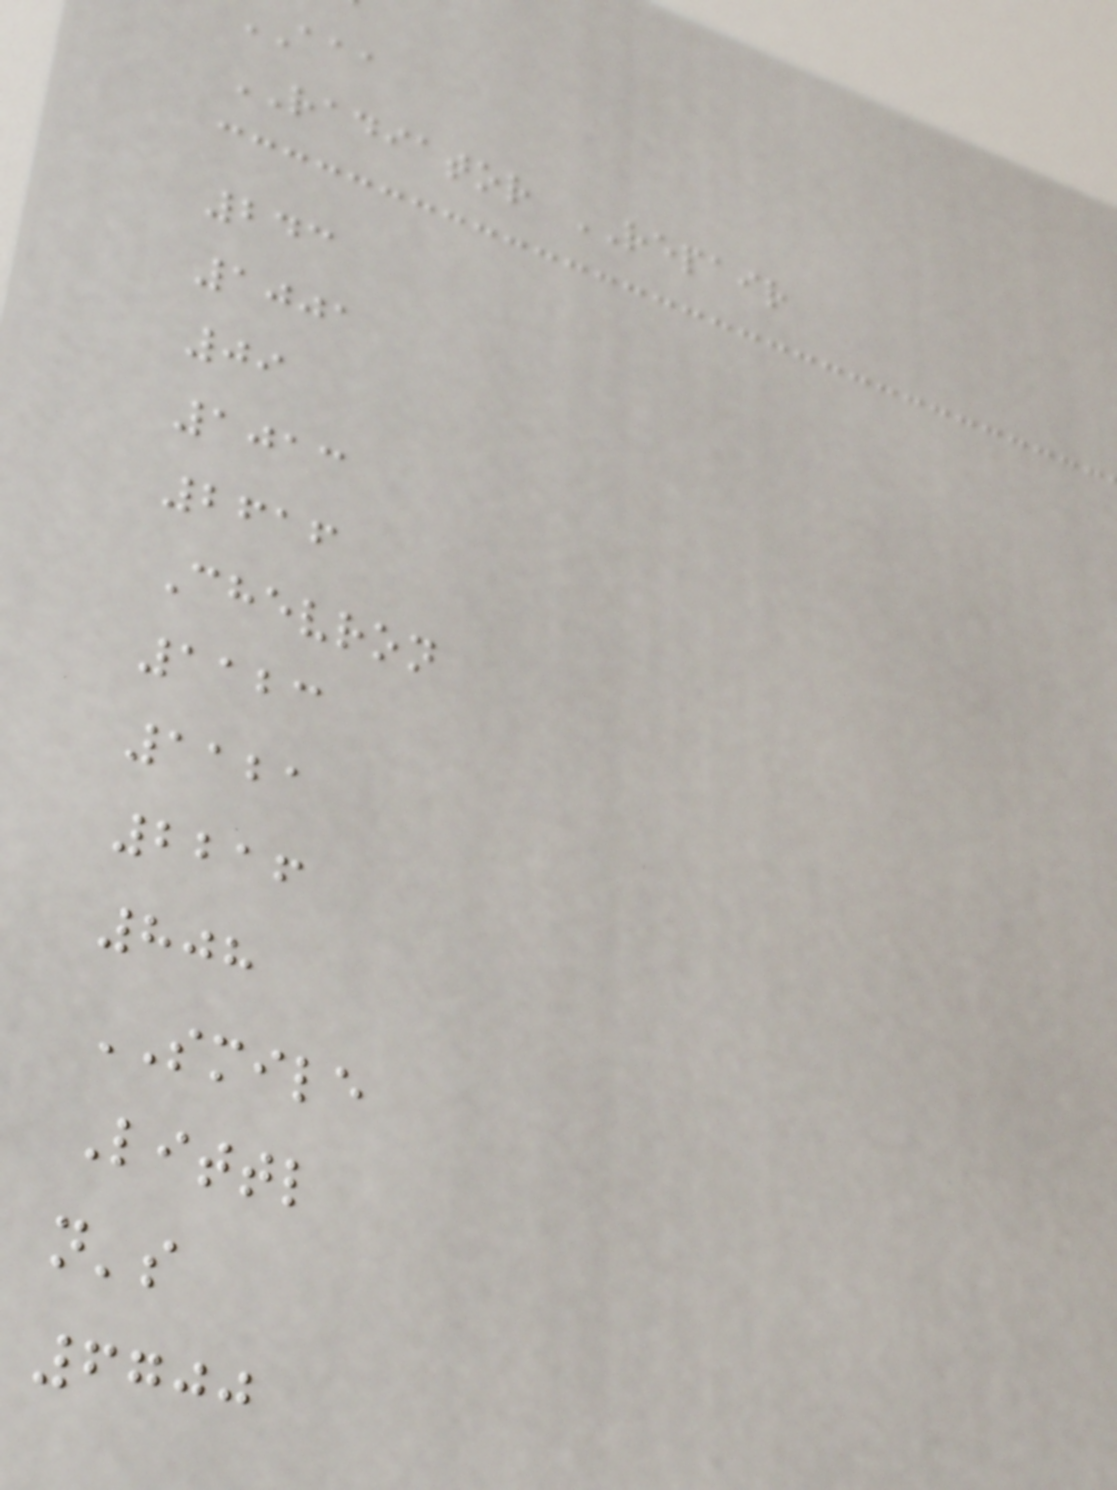RADIATOR REPAIR
243
1001
09
1013
2616
Chevron
1123
1121
2216
808
SMILE
Littl
n's
6700
